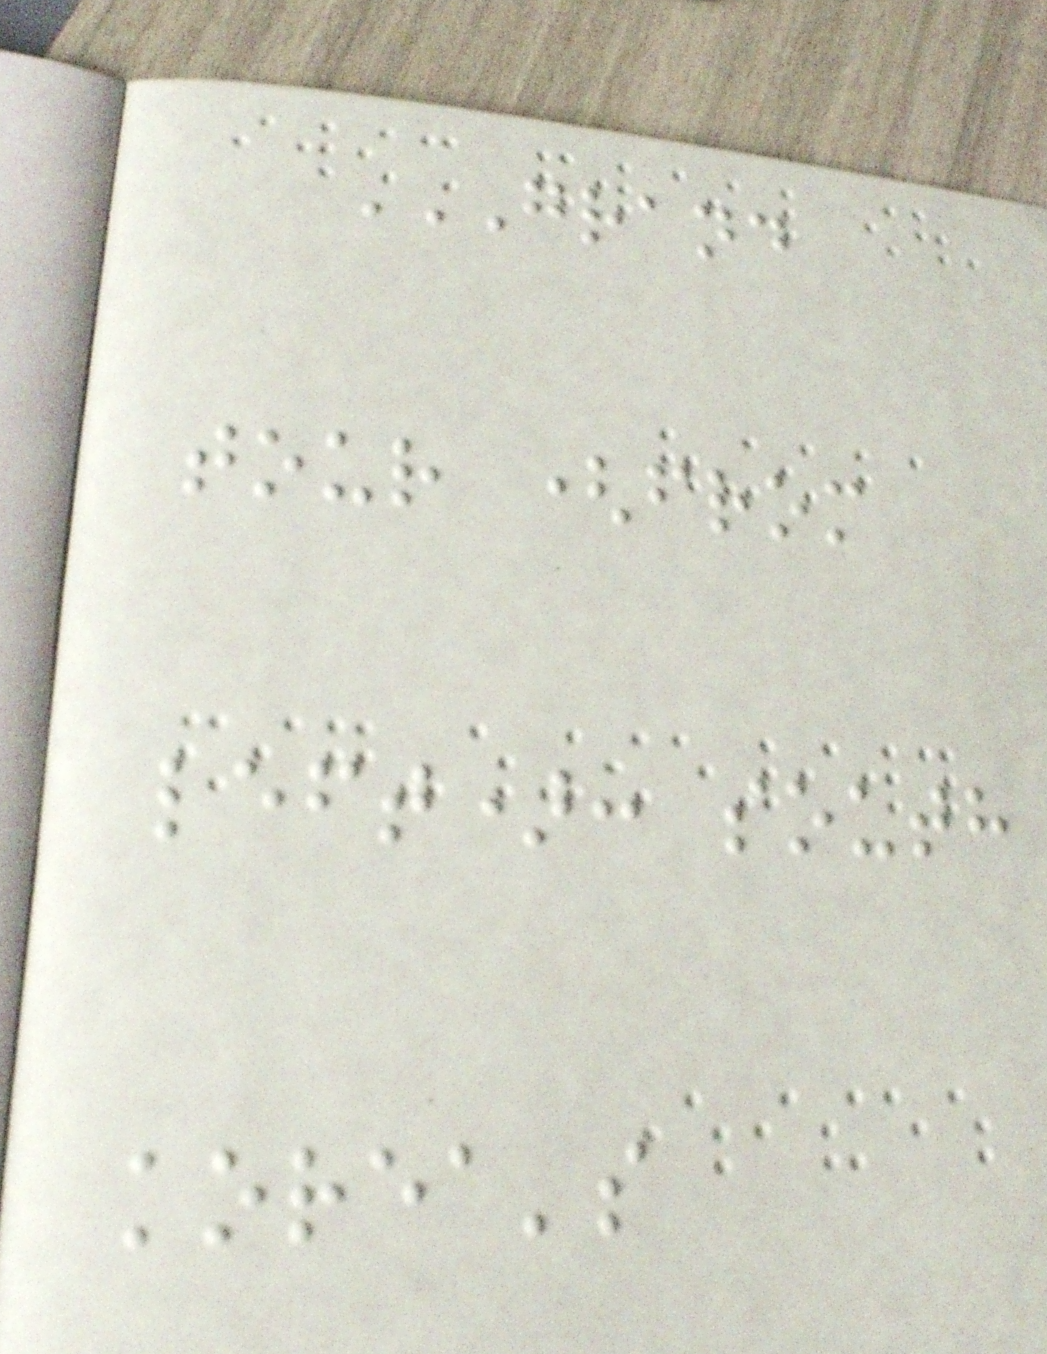GRAND
TOUR (FROM
LEFT): SOUTH
KOREA'S
